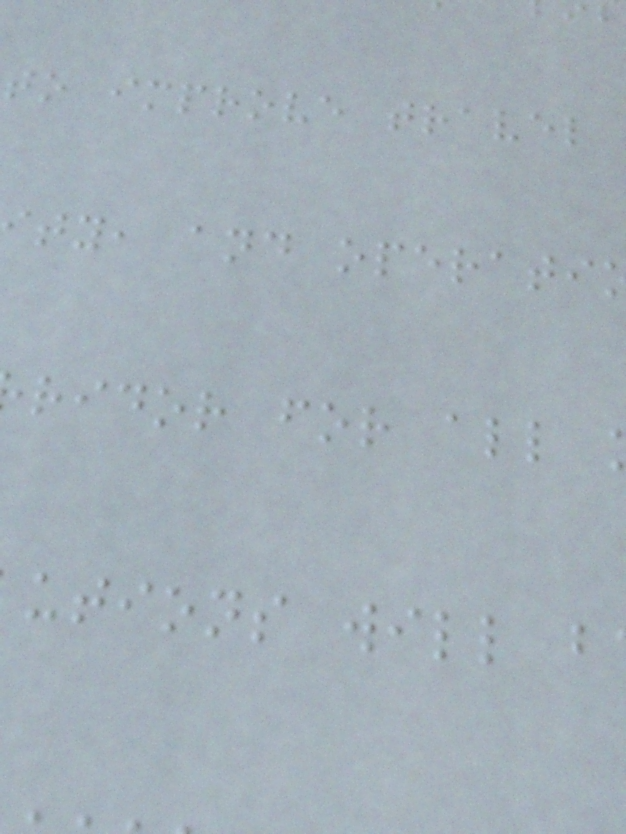to improve travel
ty, and operati
ridor for all
utions will b
